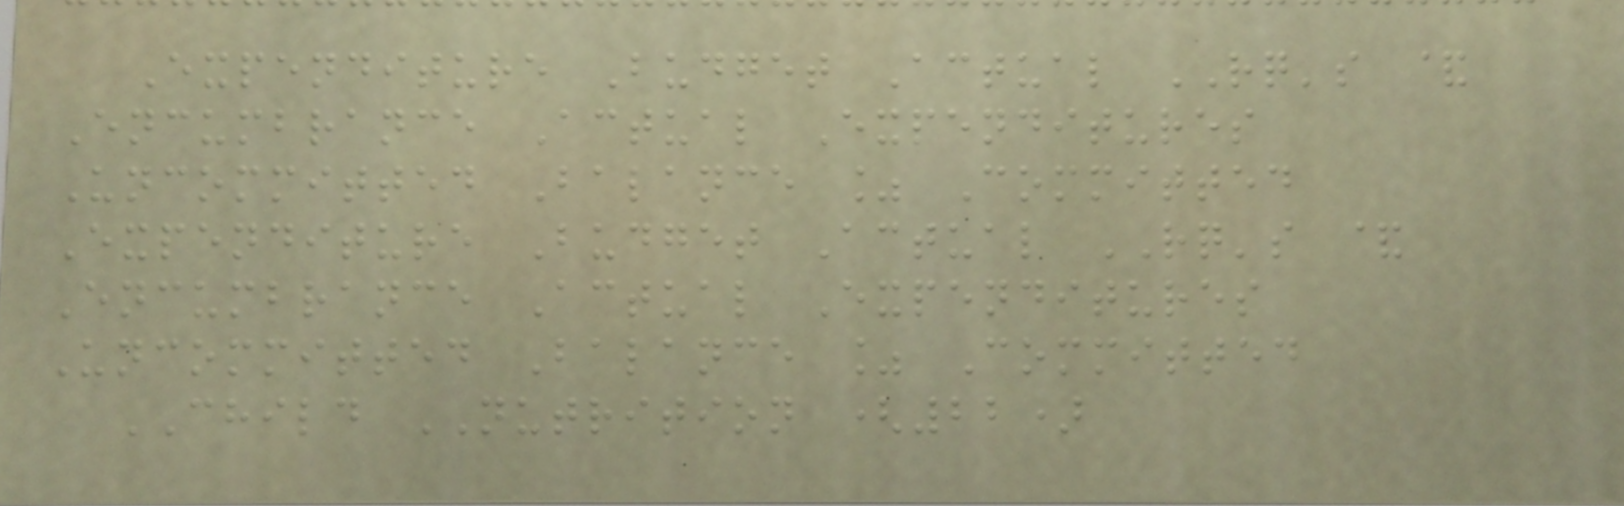Expenditure Budget Actual RQ's &
Encumbrance Actual Expenditures
Uncommitted Balance % Committed
Expenditure Budget Actual RQ's &
Encumbrance Actual Expenditures
Uncommitted Balance % Committed
CHILD NUTRITION (22)
